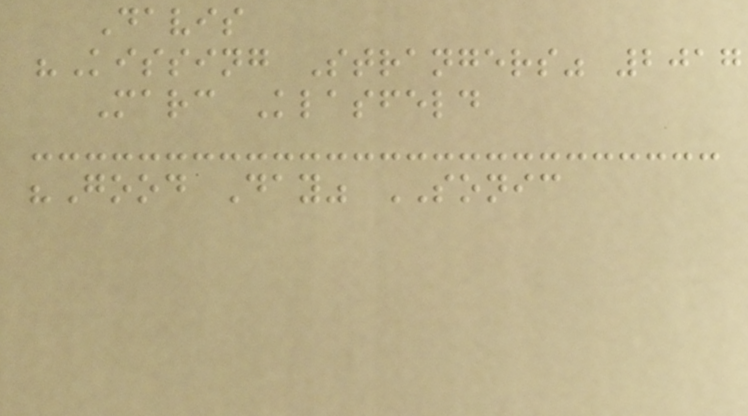Davis
"Kissing Strangers" 2017
Marc Klasfeld
"Good Day" SONIC
